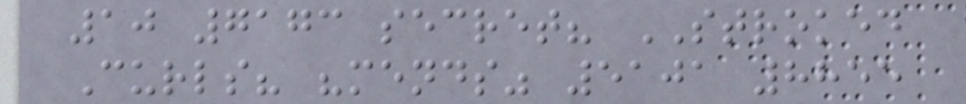10 7173 secret? STROKED
Curls? "mends" 5101 8855
